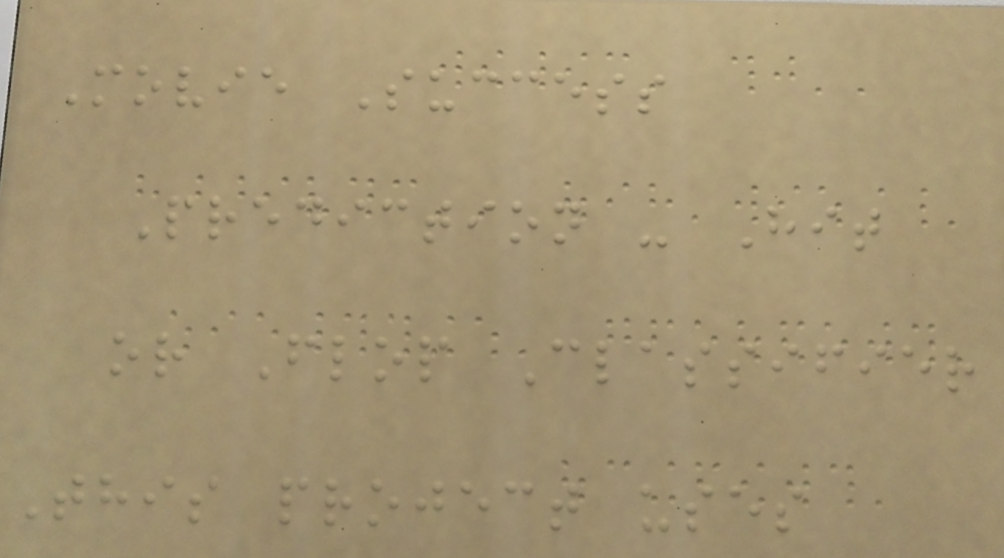Movie Success
Prediction - Hit
or Flop Classifier
This project uses
